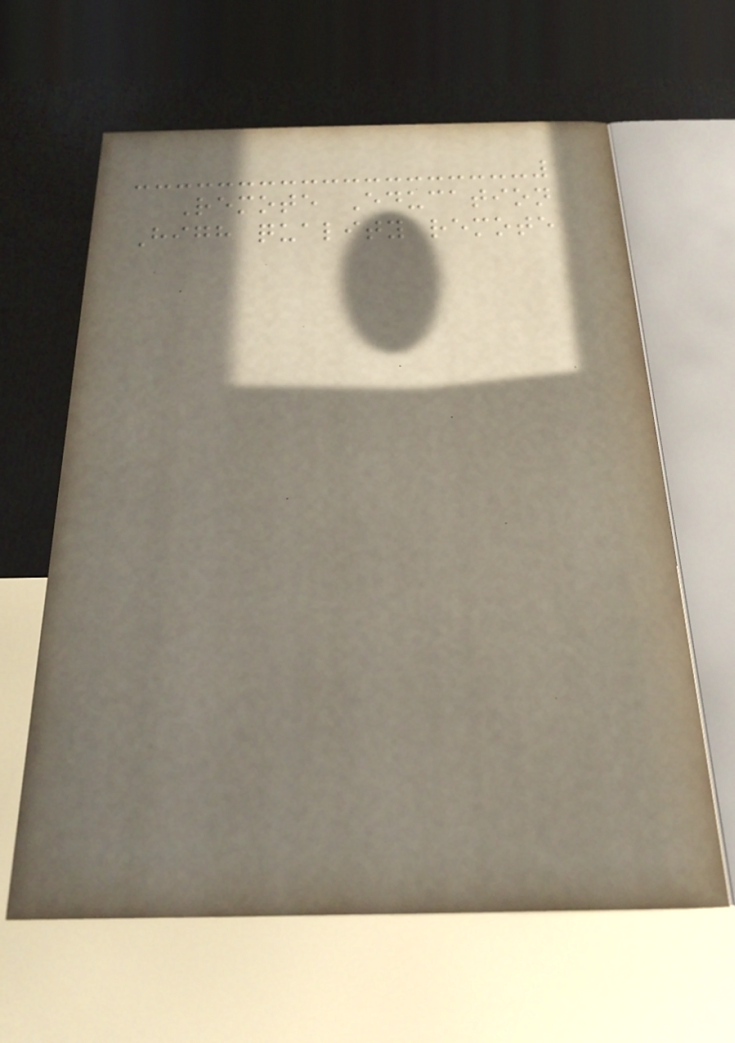Remote Education
High quality remote
